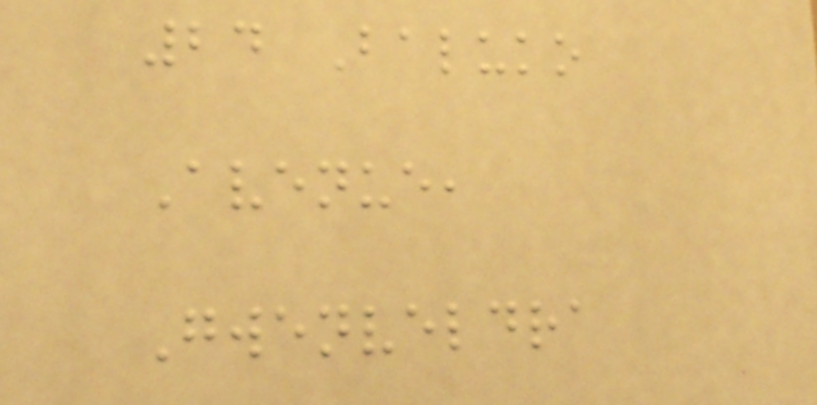24 Baluko
Avenue,
Gwenveldra
